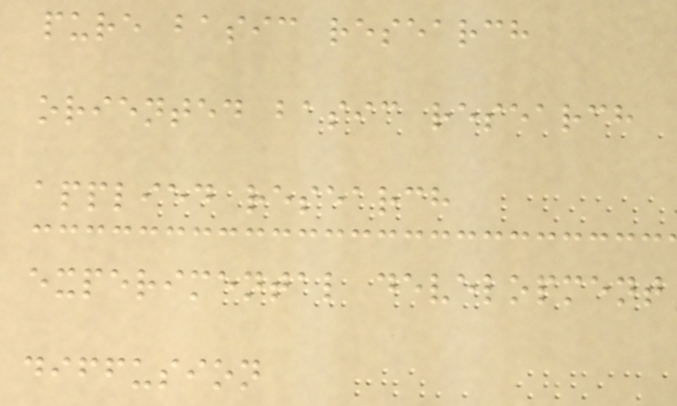pure basic research
oriented basic research
applied research
experimental development
diffusion
